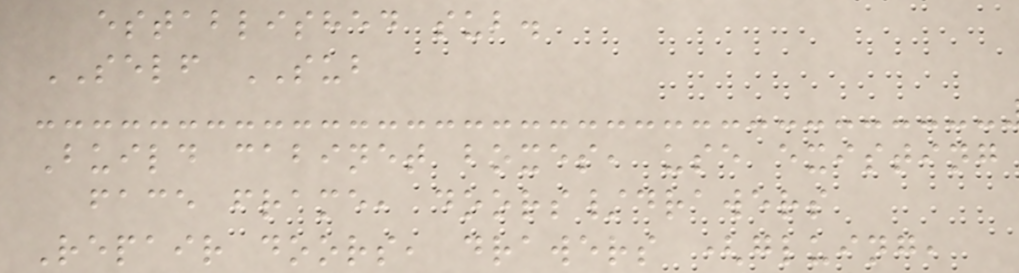established sub.
SELF SUB
Build cabinet boxes, use existing
face frame, doors/drawers
Repair doors, drawers (gluing,
